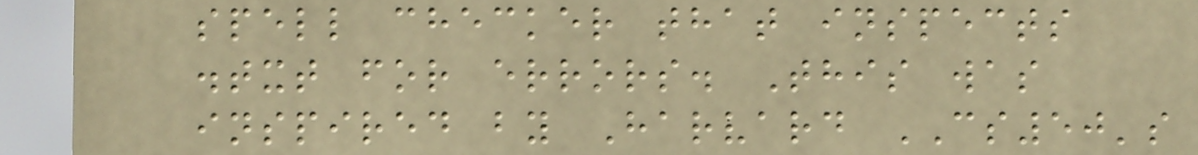spell checker that inspects
.txt for errors. This was
inspired by Harvard CS50's
